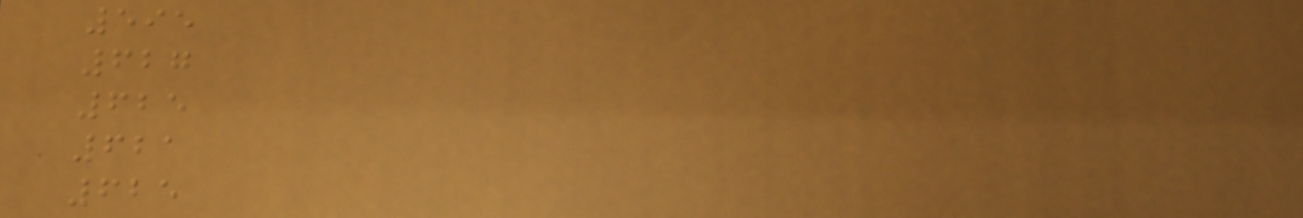595
627
625
621
625
